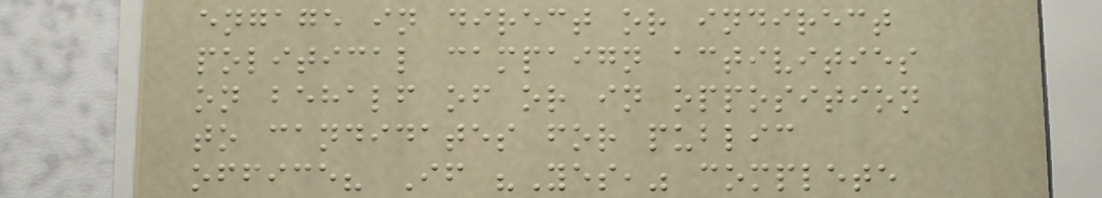engage in direct or indirect
political campaign activities
on behalf of or in opposition
to candidates for public
office? If "Yes," complete
